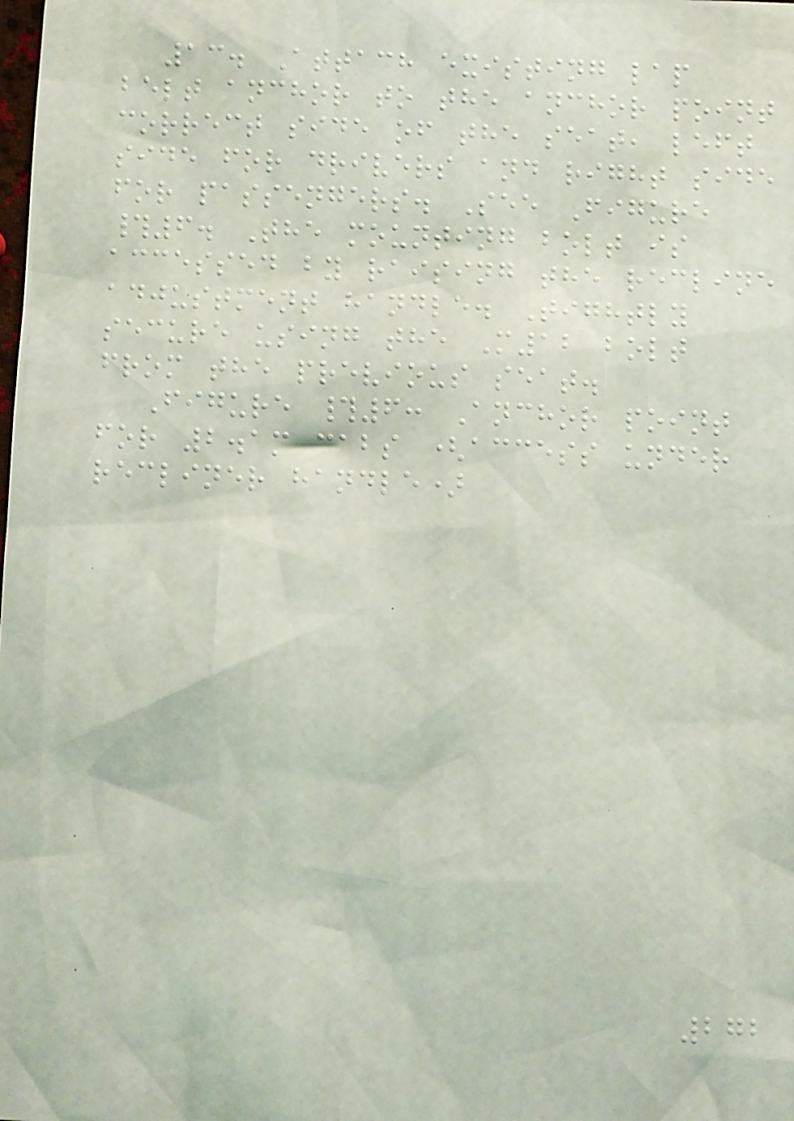13. Attach existing lap
belt anchor to the anchor point
correct side of the seat, left
side for drivers and right side
for passengers. See Figure
#6. The mounting bolt is
accessed by raising the recline
adjustment handle. Tightly
secure using the M12 bolt
from the previous seat.
Figure #6: Anchor point
for 2.1m cabs (access under
recliner handle)
272
